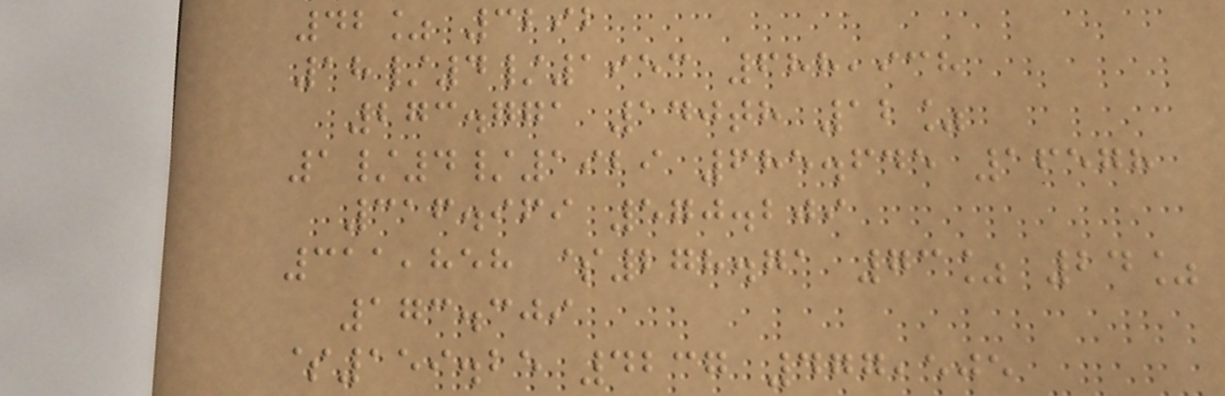42% 3292
18/4/1953 688,938
273.771 140th 12%
1/4/1929 685.645 16578
316.969 570.209
311,858 $278.71 73% 24%
173.309
$159.25 4237 477,505
